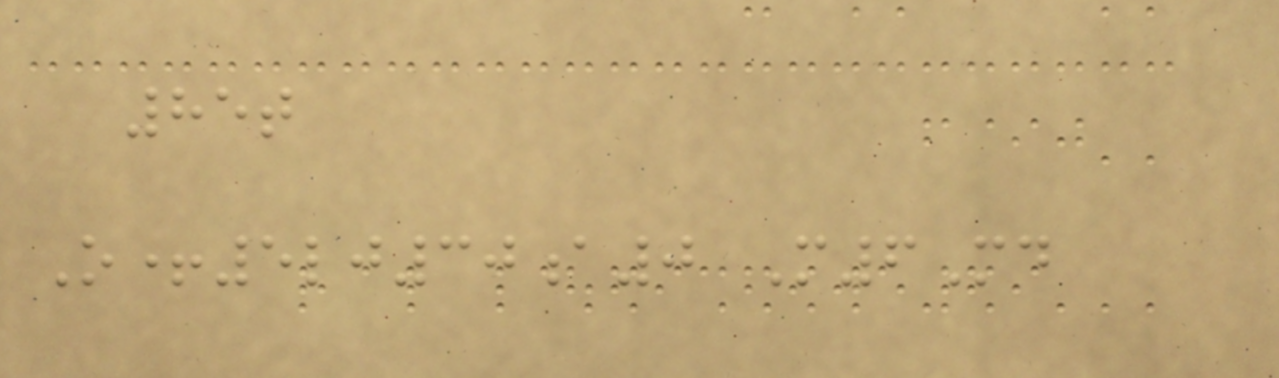85t
O+5lj30a0 M6Md
